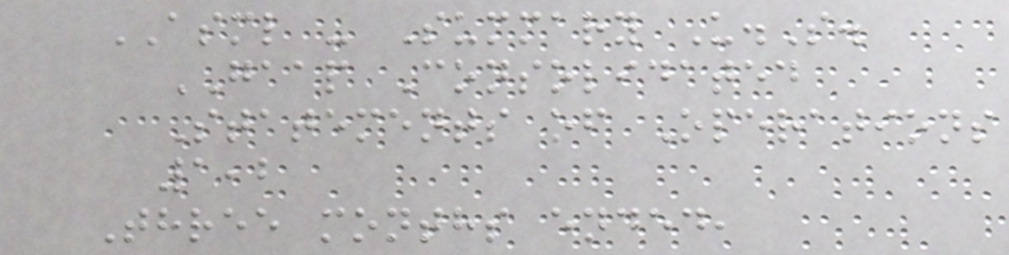ASML - Summary U.S.
GAAP Consolidated
Statements of Operations
1,2
Three months ended,
